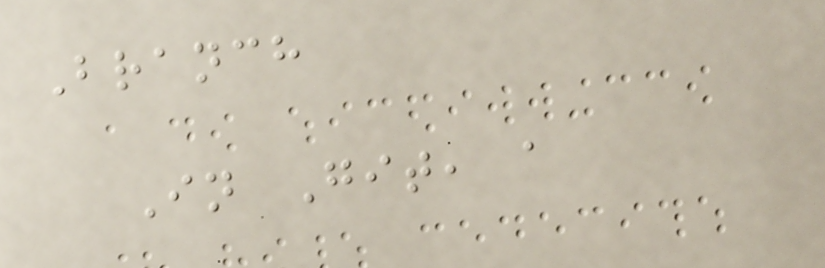Branch
In Git, a
